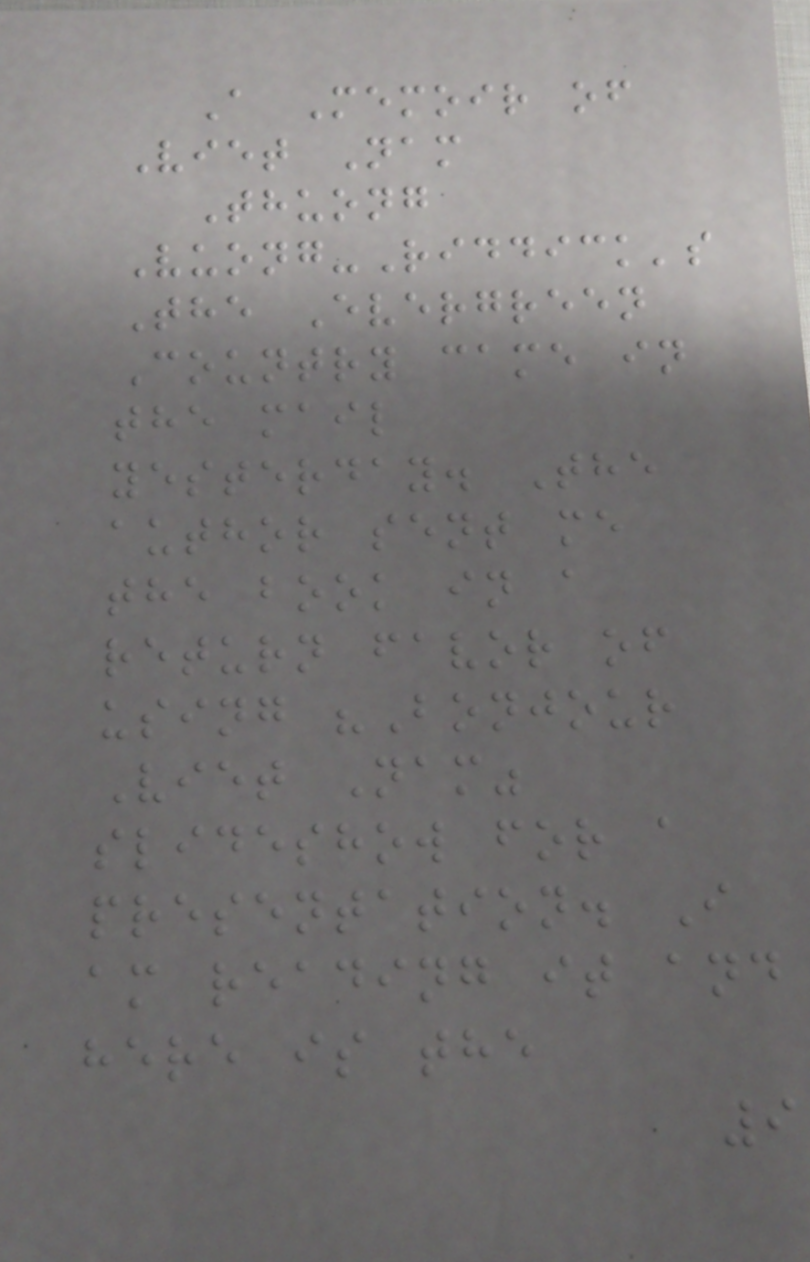A Memoir of
Viet Nam
Thuong
Vuong-Riddick's
The Evergreen
Country came in
the mail
yesterday. The
author sent me
the book in a
return favor of
using "Bonjour
Viet Nam"
slideshow for a
presentation. I
am reading it and
here is the
9
